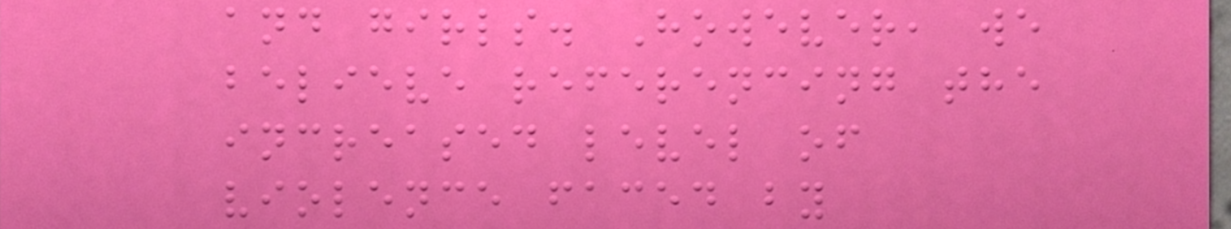and girls. However, we
believe referencing the
increased level of
violence faced by
